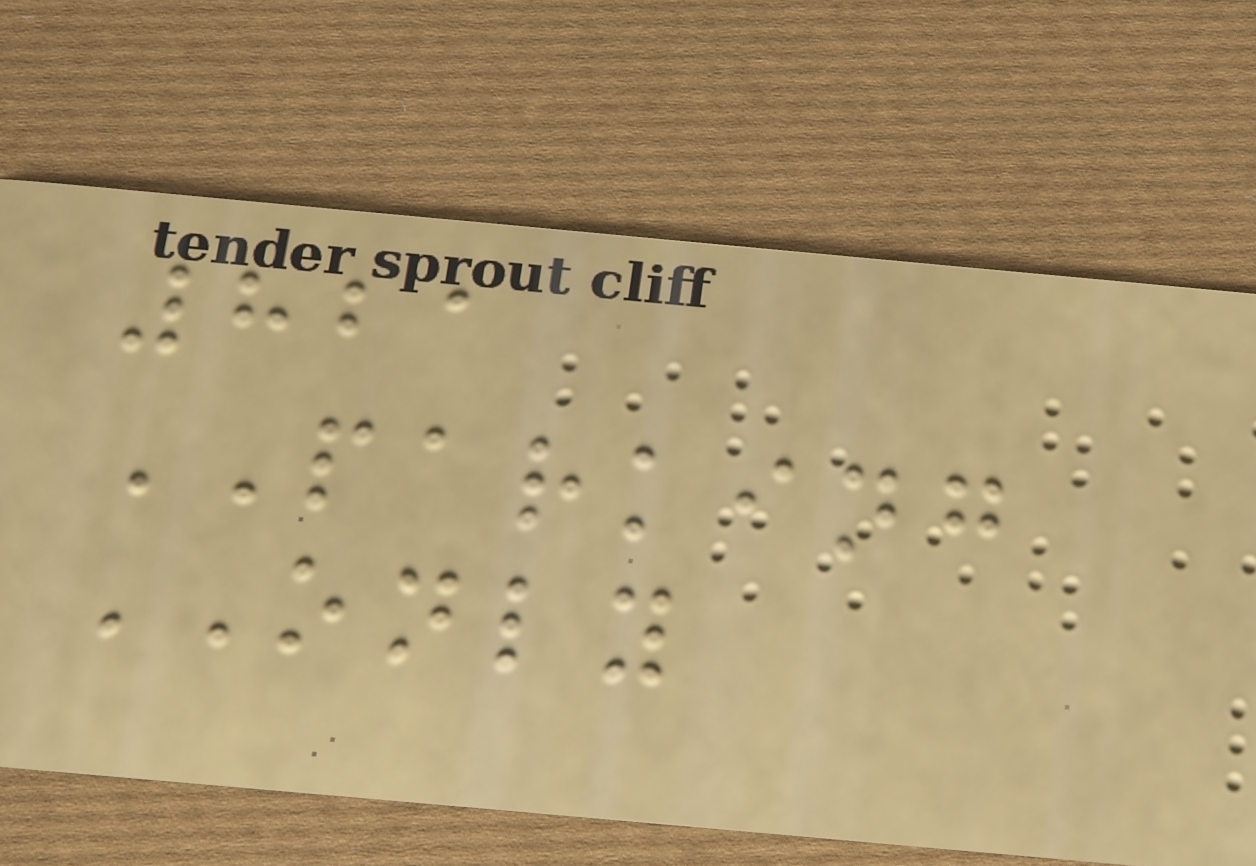821
PARKING
ONLY
